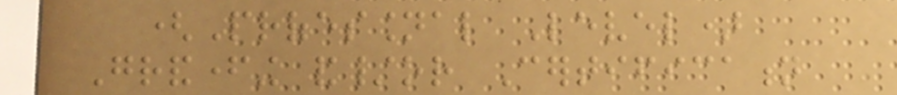(Professional Level)
Grandfathering and/or Certification
